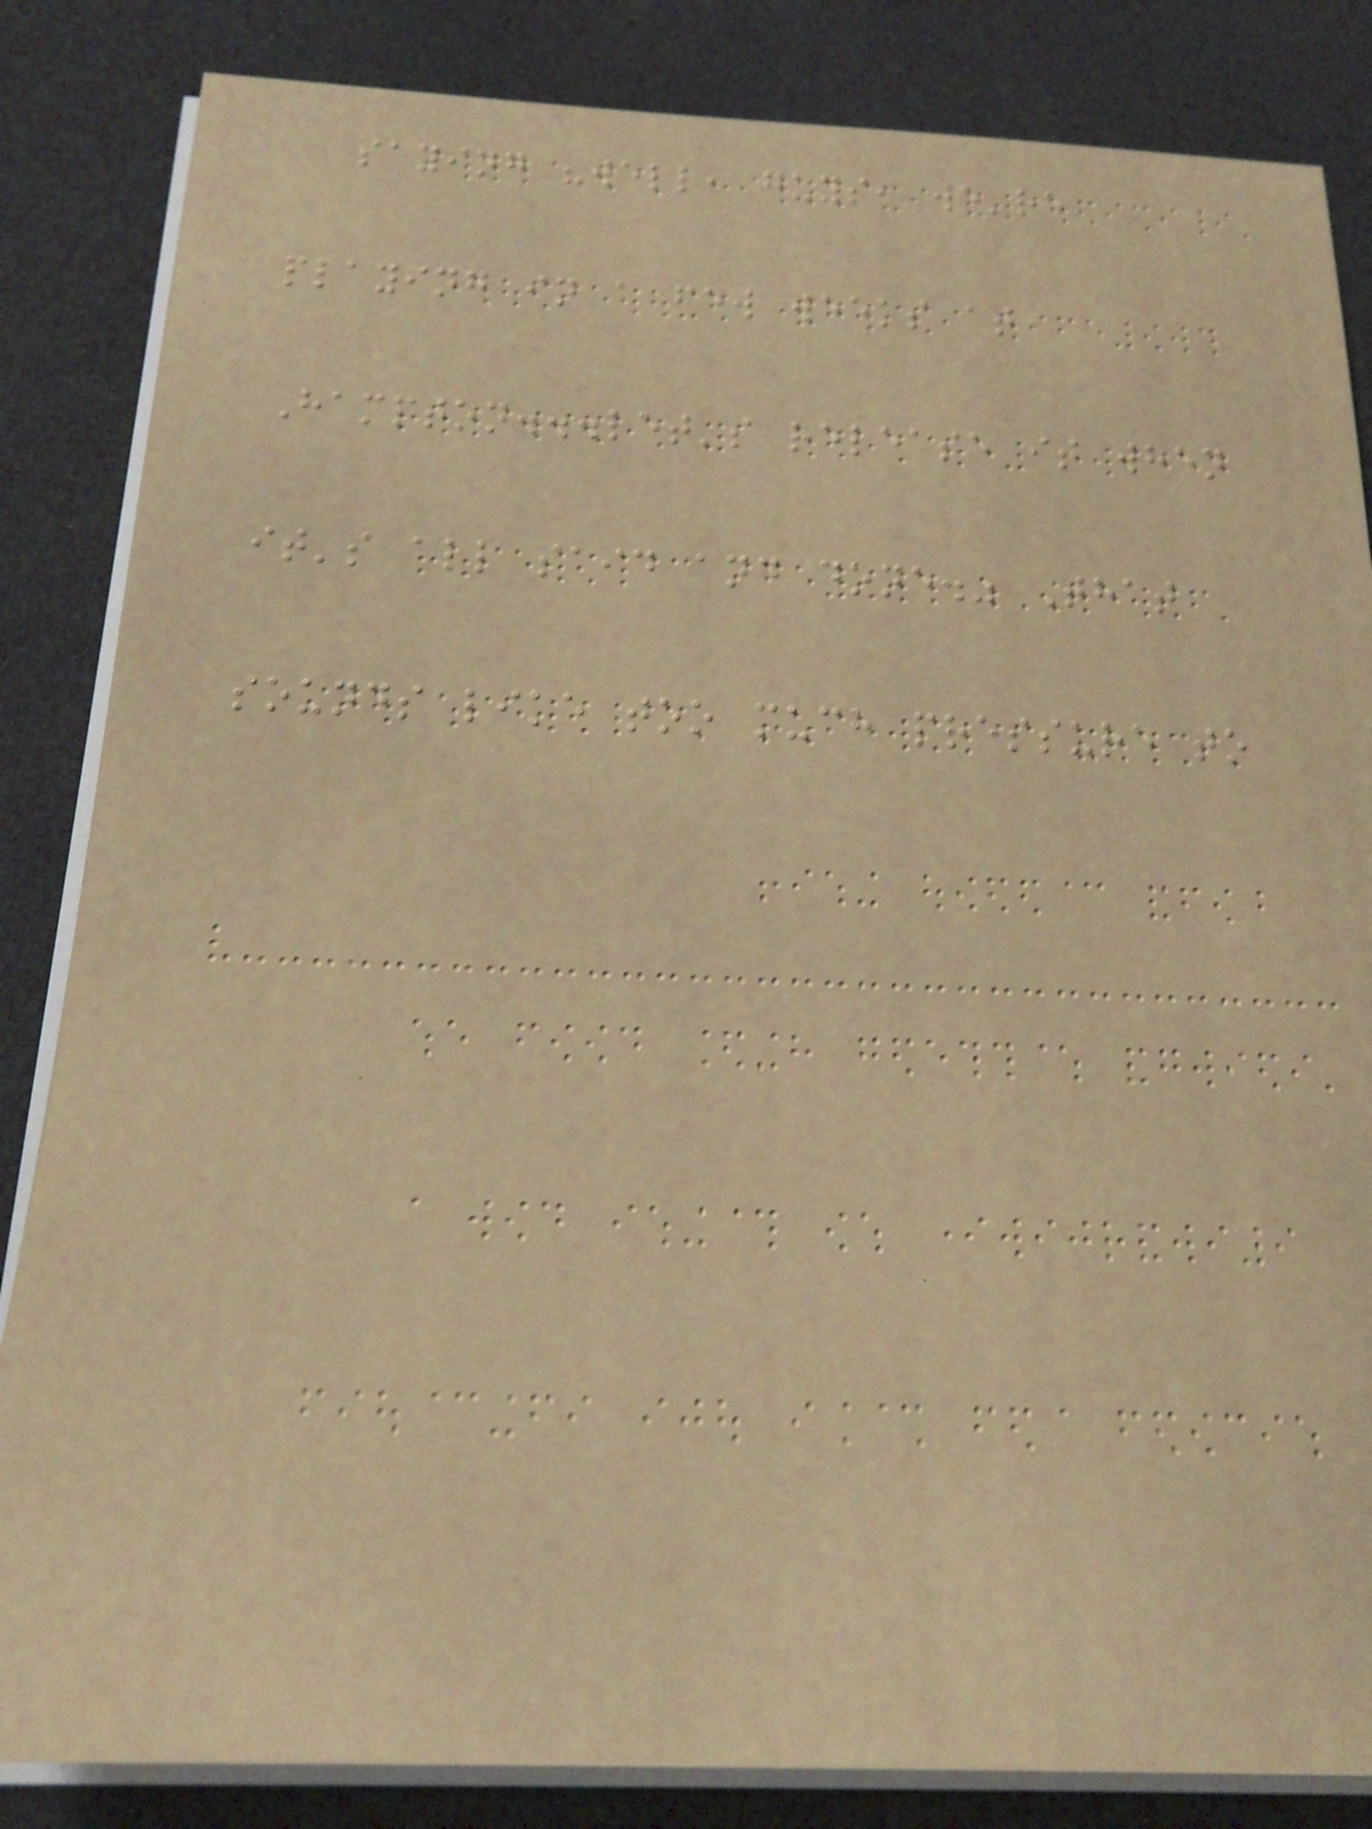saying "well, guys, we're
playing in a few weeks at
Hampton...let's release it when
it's all said and done." That
sounds like too much pressure to
